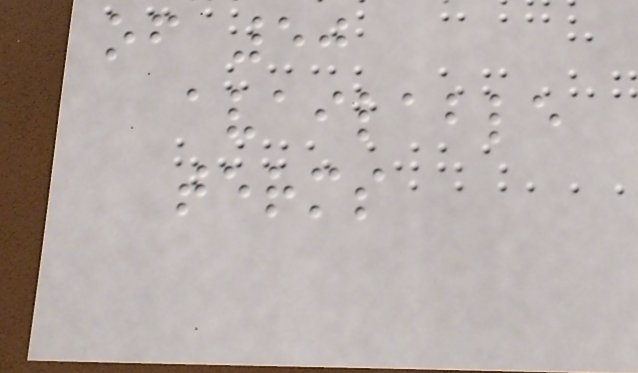of 50
available
terms
